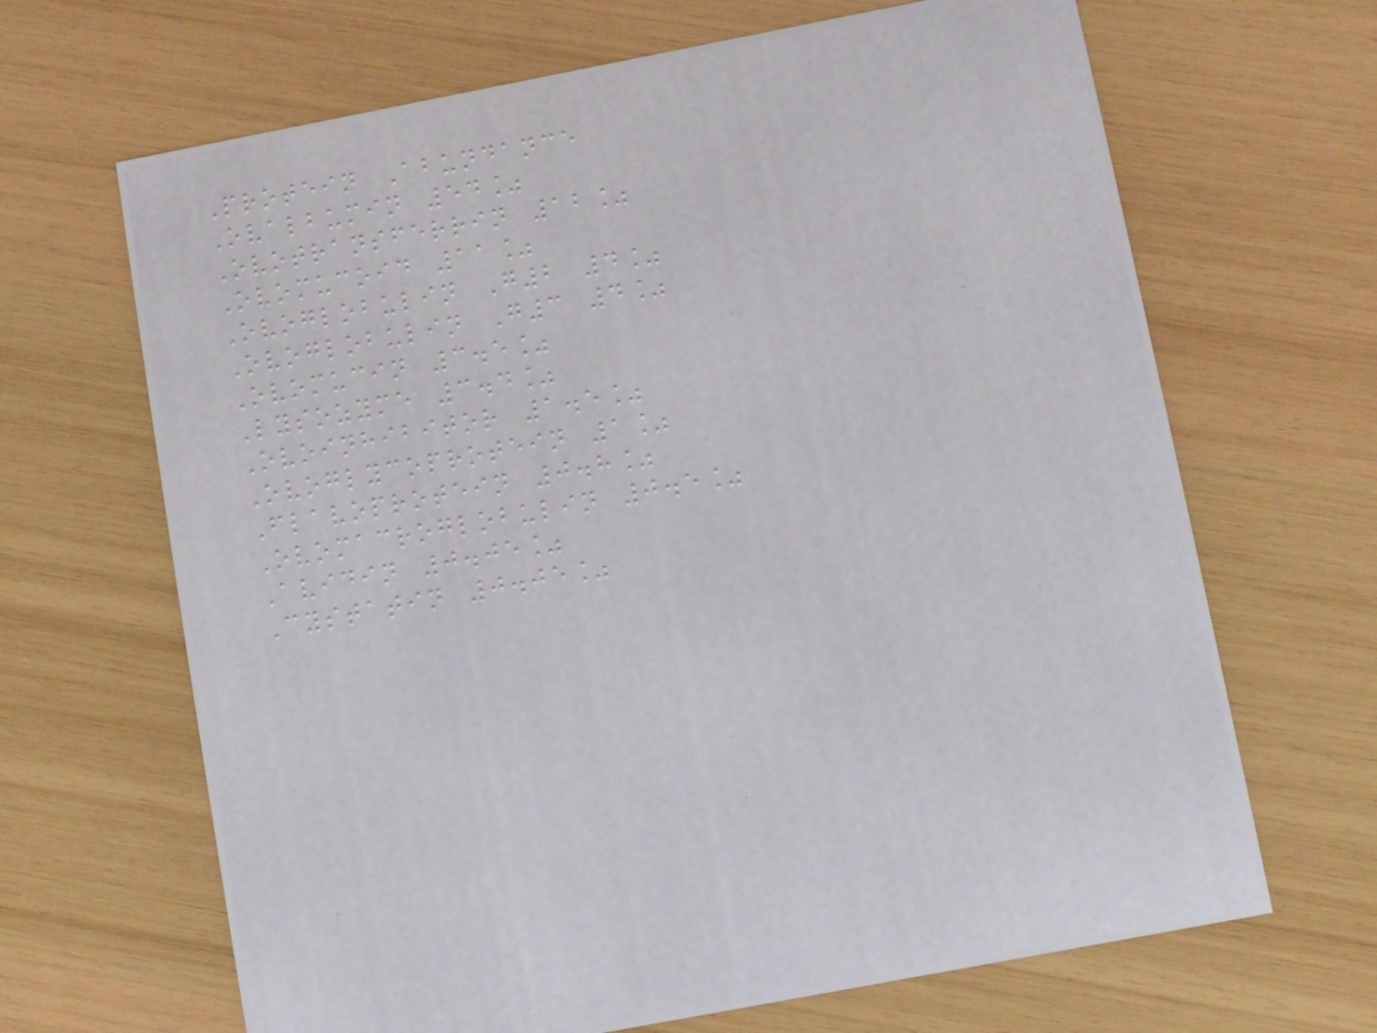Protein Abundance
Ovalbumin 54%
Ovotransferrin 12%
Ovomucoid 11%
Ovoglobulin G2 4%
Ovoglobulin G3 4%
Ovomucin 3.5%
Lysozyme 3.4%
Ovoinhibitor 1.5%
Ovoglycoprotein 1%
Flavoprotein 0.8%
Ovomacroglobulin 0.5%
Avidin 0.05%
Cystatin 0.05%
